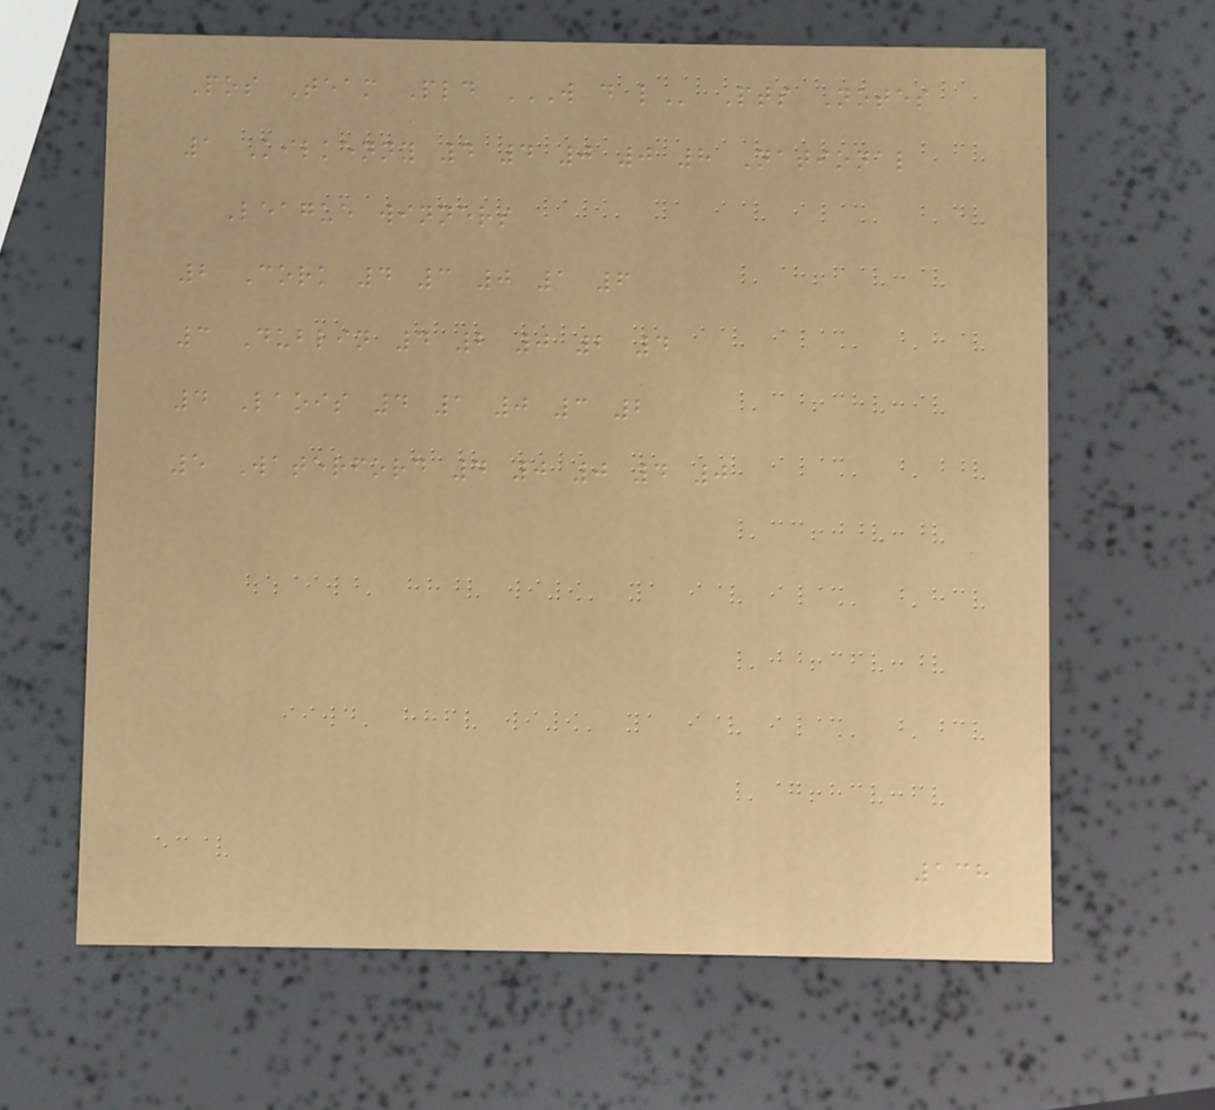Pos Team Pld W D L Pts Notes
1 Kilkenny 4 4 0 0 8 National
League winners
2 Cork 4 3 0 1 6
3 Dublin 4 2 0 2 4
4 Laois 4 1 0 3 2
5 Waterford 4 0 0 4 0
138
